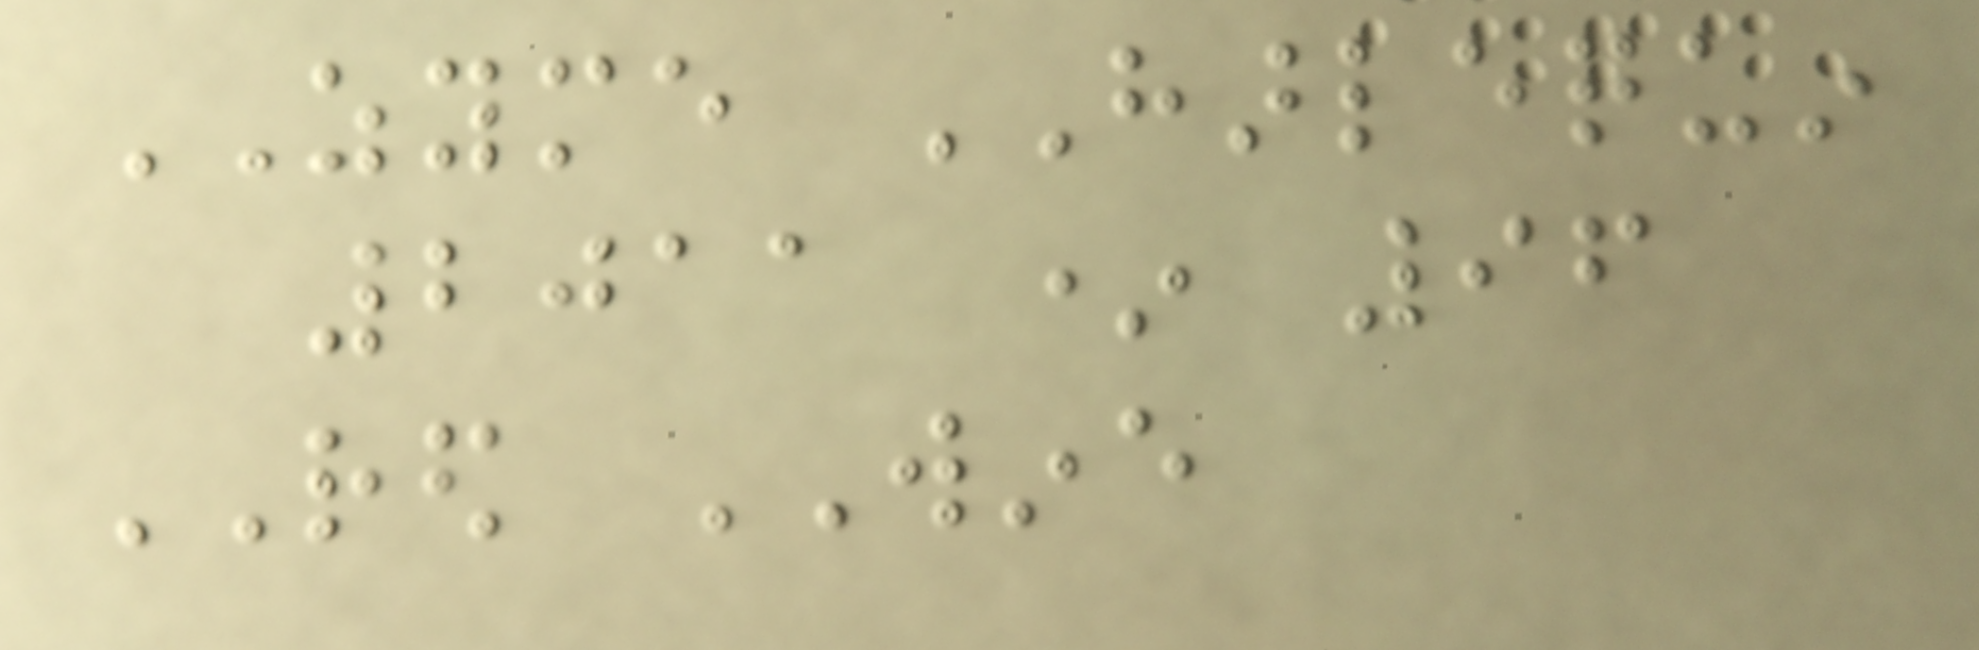ZYME HARLEQUIN
2011 * 96
RED WINE
